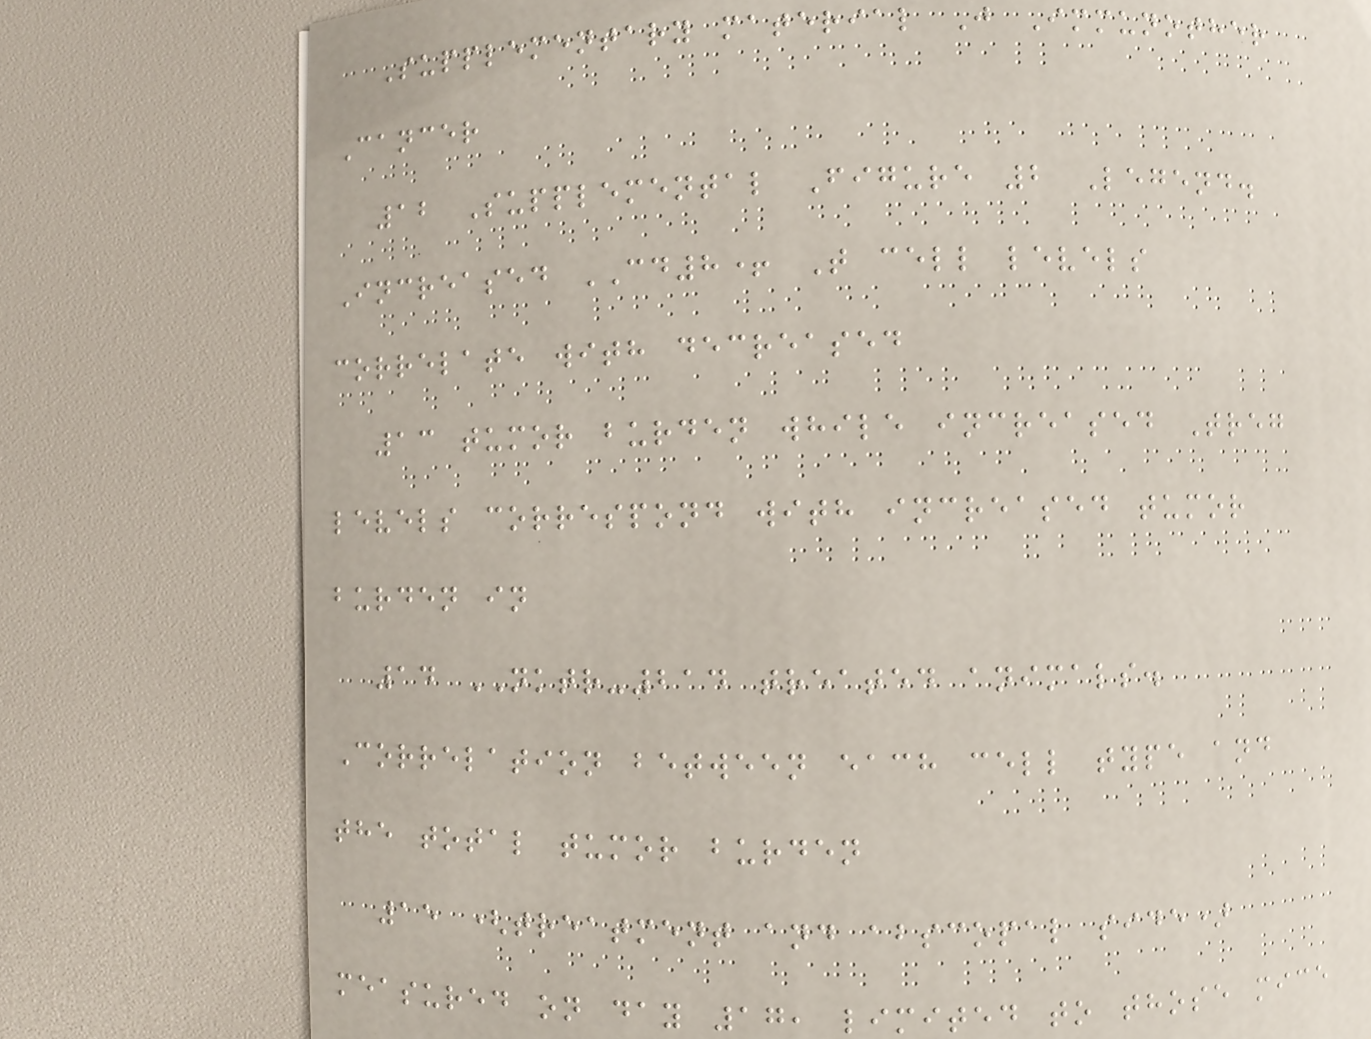Supplementary material J Immunother
Cancer
12 Supplemental Figure 2 Legend.
Increased CD8+ T cell levels
correlate with decreased
13 tumor burden while increased Treg
levels correspond with increased tumor
burden in
14 NKTR-214 treated animals.
Correlation between each cell type and
the total tumor burden
15 (treatment and abscopal side)
measured on day 17, limited to those mice
